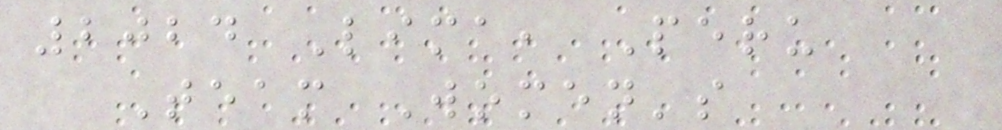2024 Lima, Peru
Team Women's
